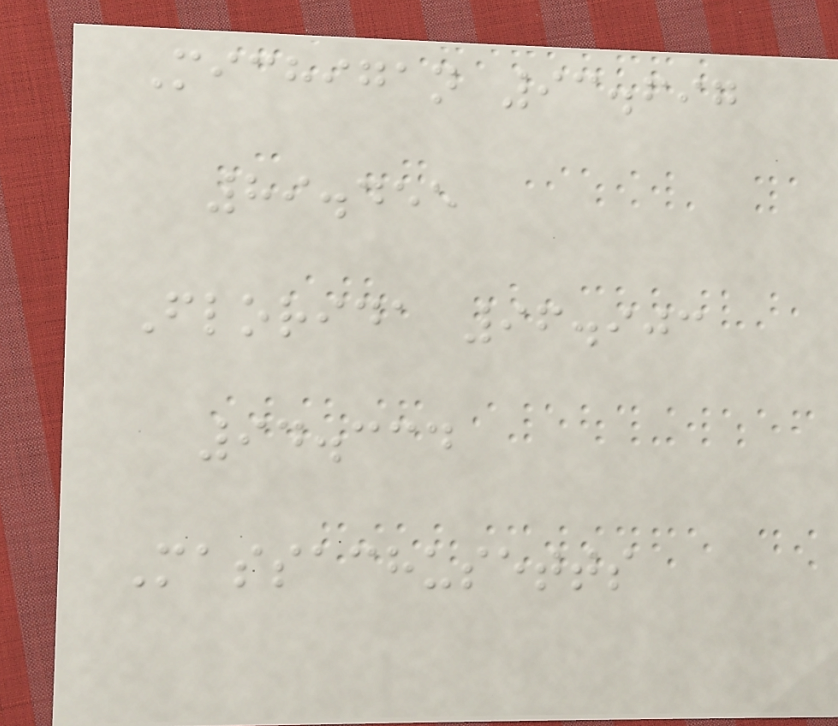Michigan 93.697
89.455
Florida 96.903
94.334
Massachusetts
